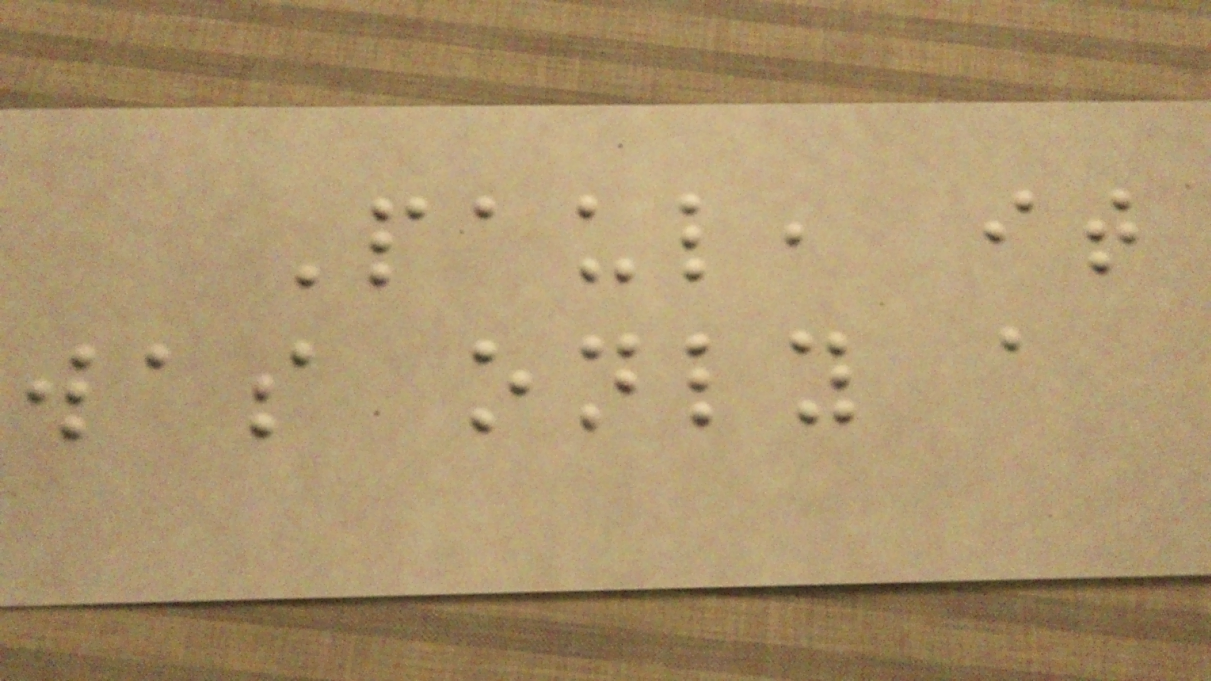Paul, it
was only a
